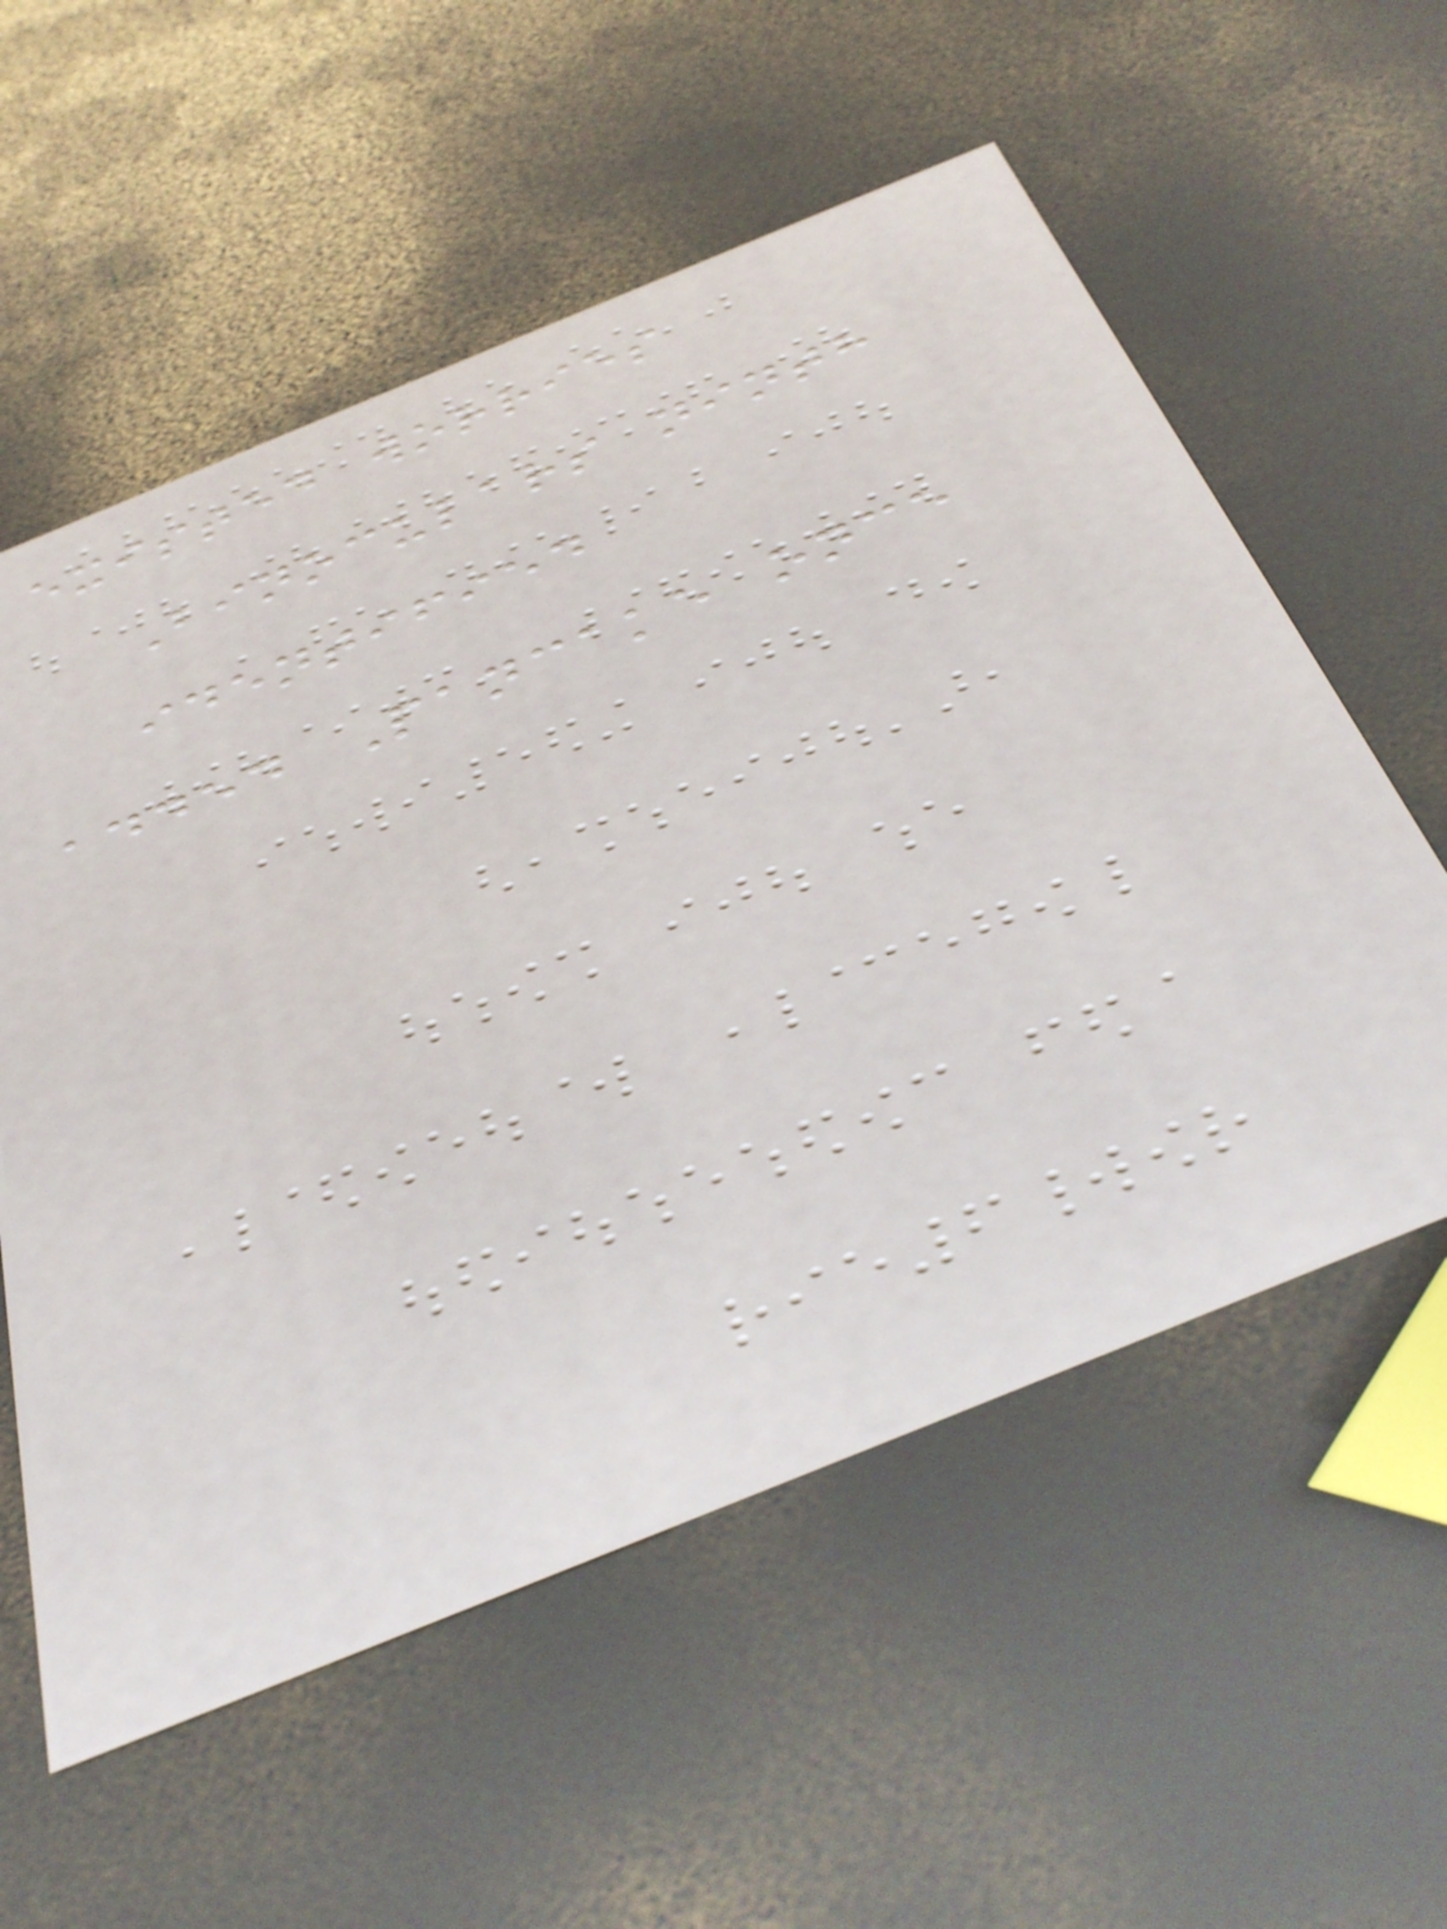existed worries
Binoculars ninth
identified
added Pancake once
